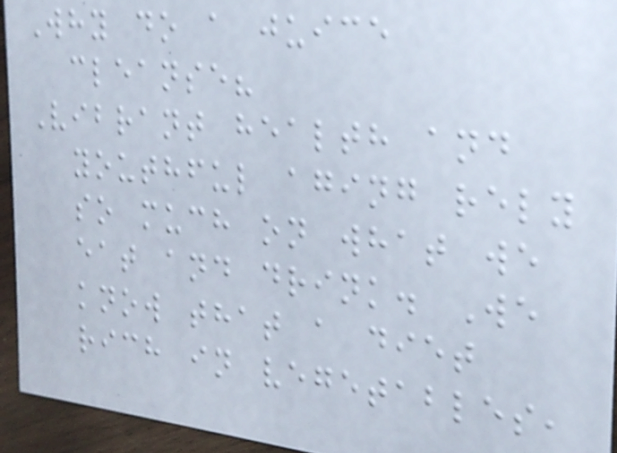Why do a juice
cleanse?
Vibrant health and
youthful aging rely
so much on what we
eat and drink. We
know that a diet
rich in vegetables,
